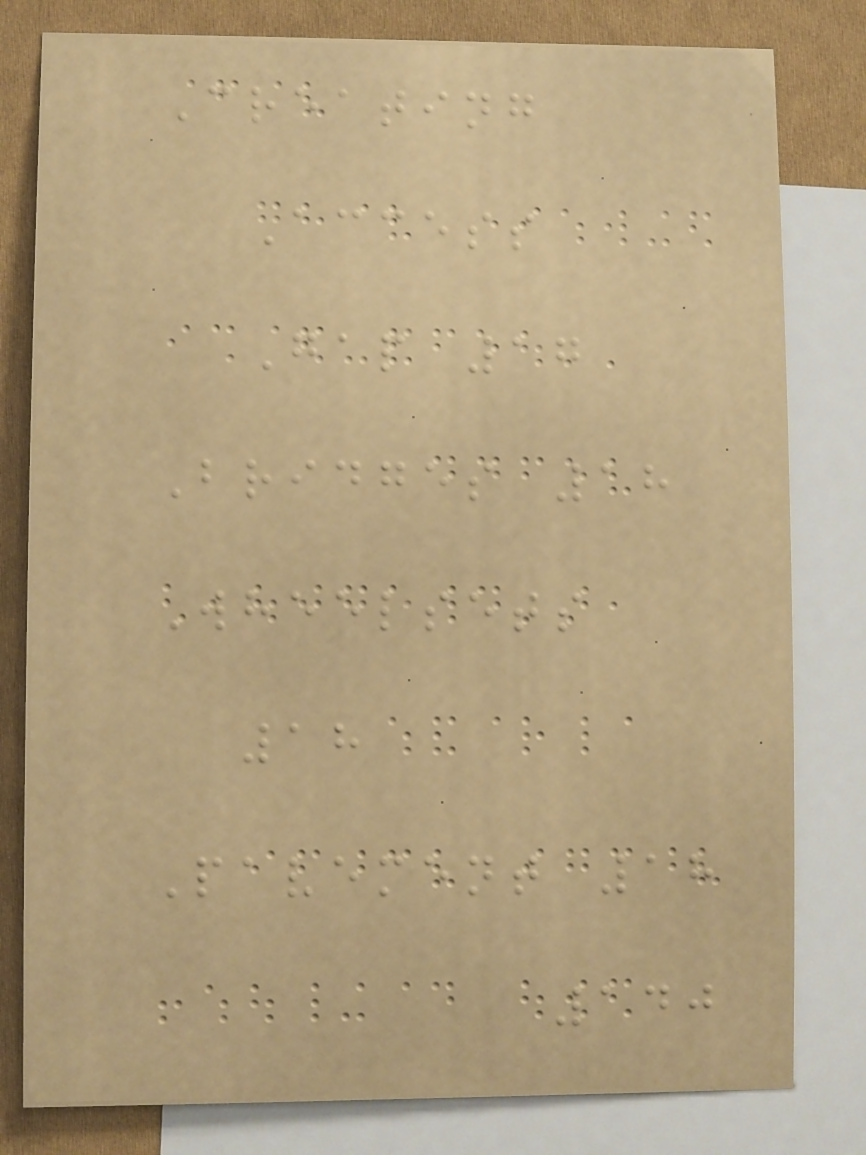Creating
Access
Gap 17
Bridges 18
Wheelsets
18
Pavement 18
140
